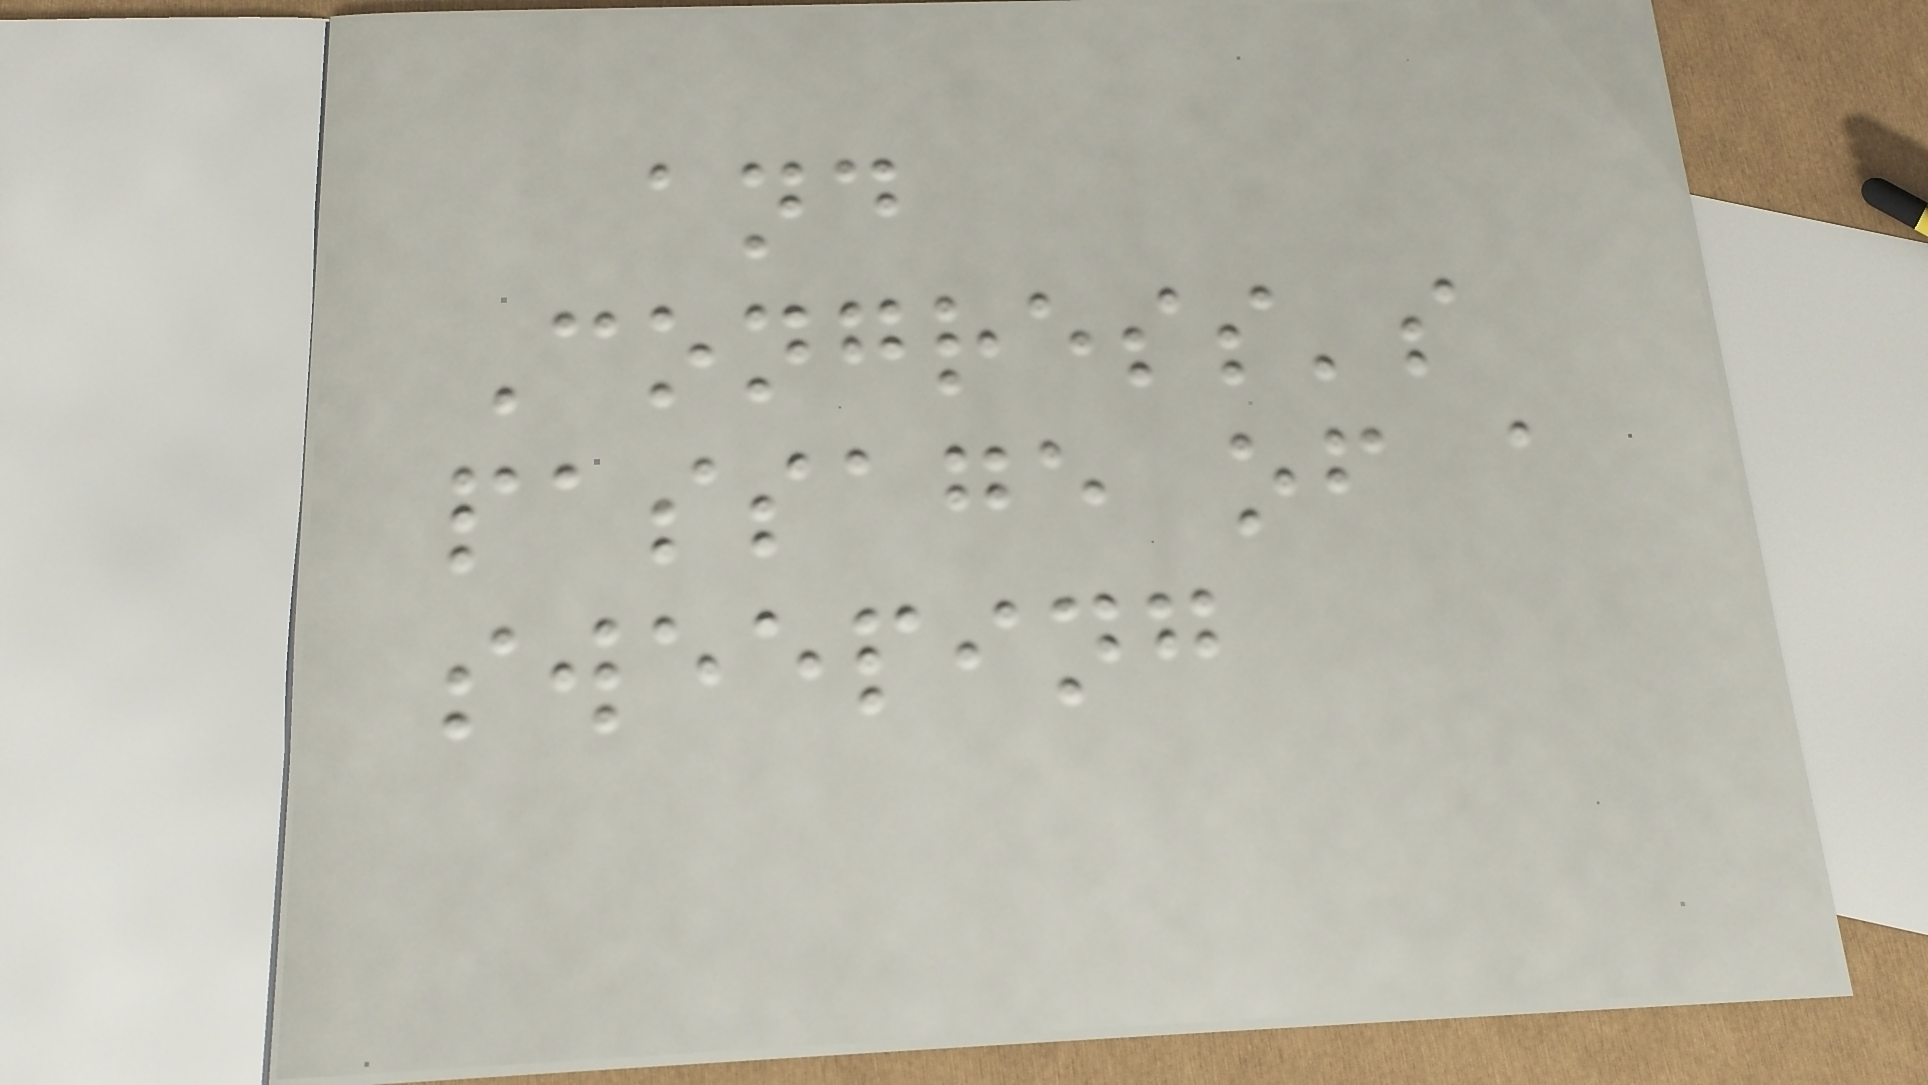and
Congress's
passage of a
sweeping
